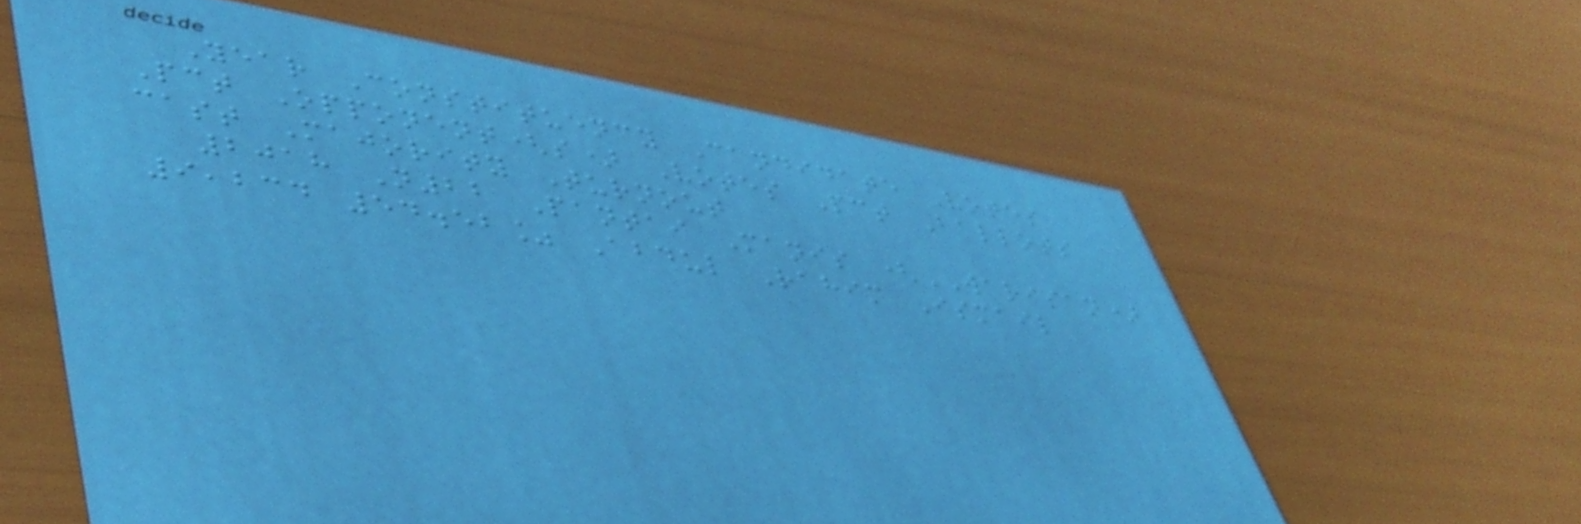Year Constituency Candidate Votes
Pct Opponent(s) Votes Pct Ballots
cast Majority Turnout
2018 N22 Pantai Manis (WARISAN)
9,234 54.52% Abdul Rahim Ismail
